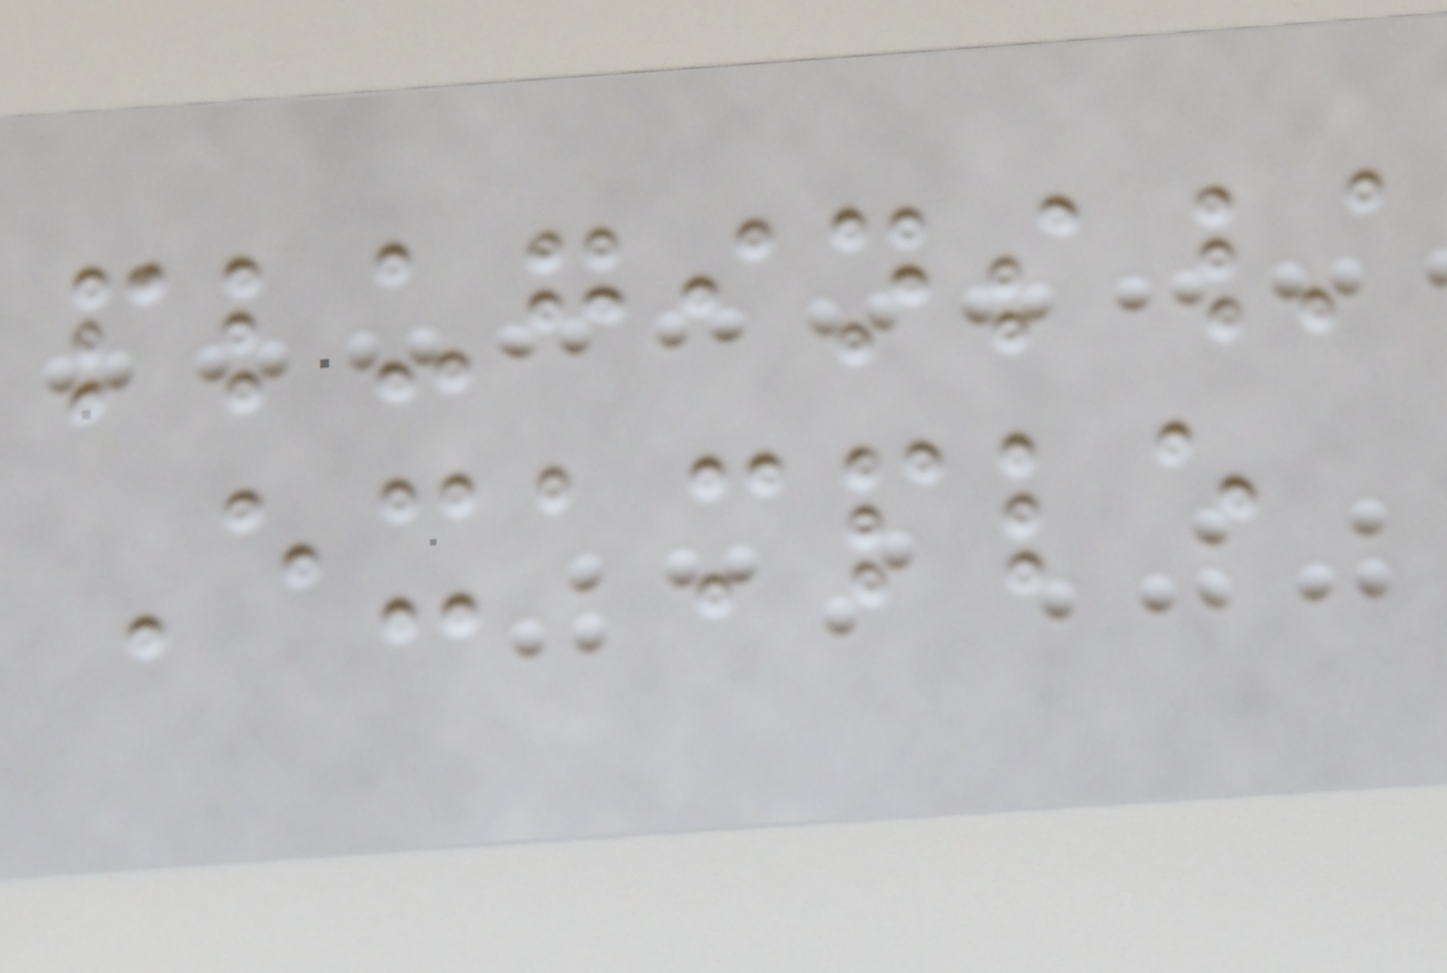plugins/
Example
